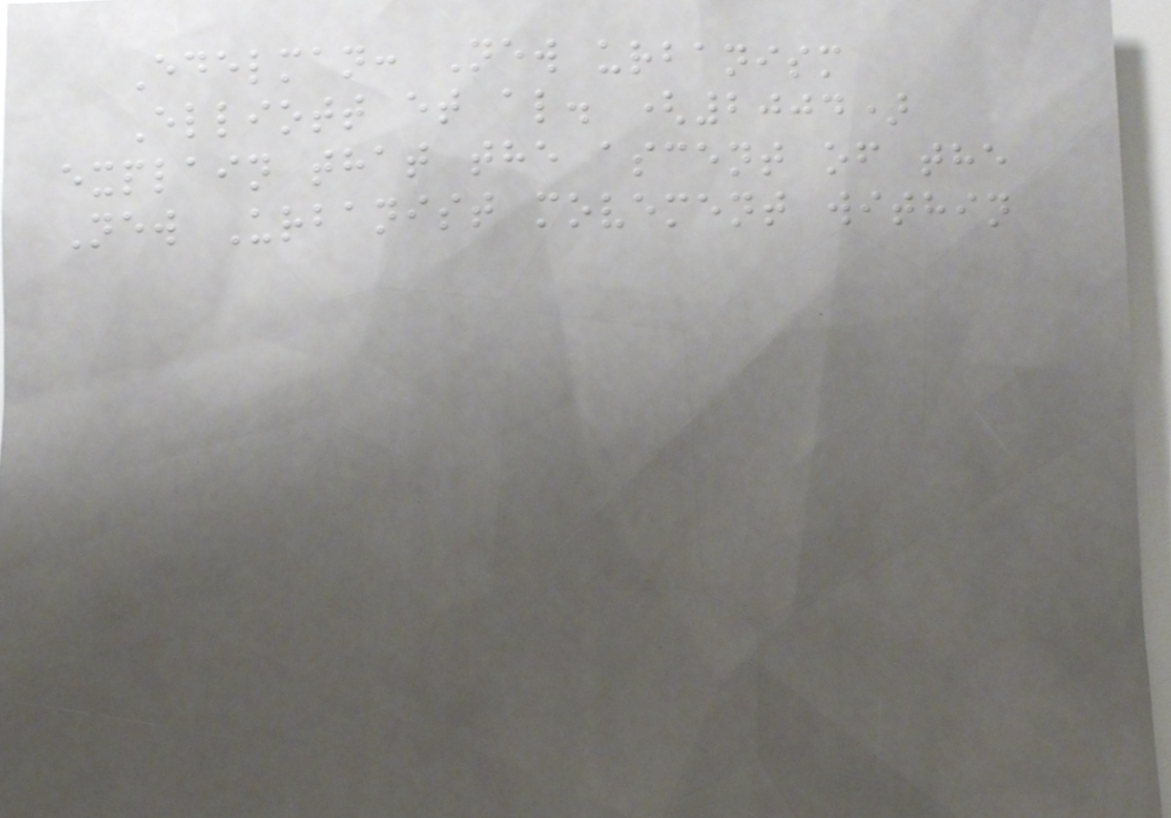Edelman: New urbanism
Elliott et al. (2004)
explain that the ascent of the
New Urbanist movement within
